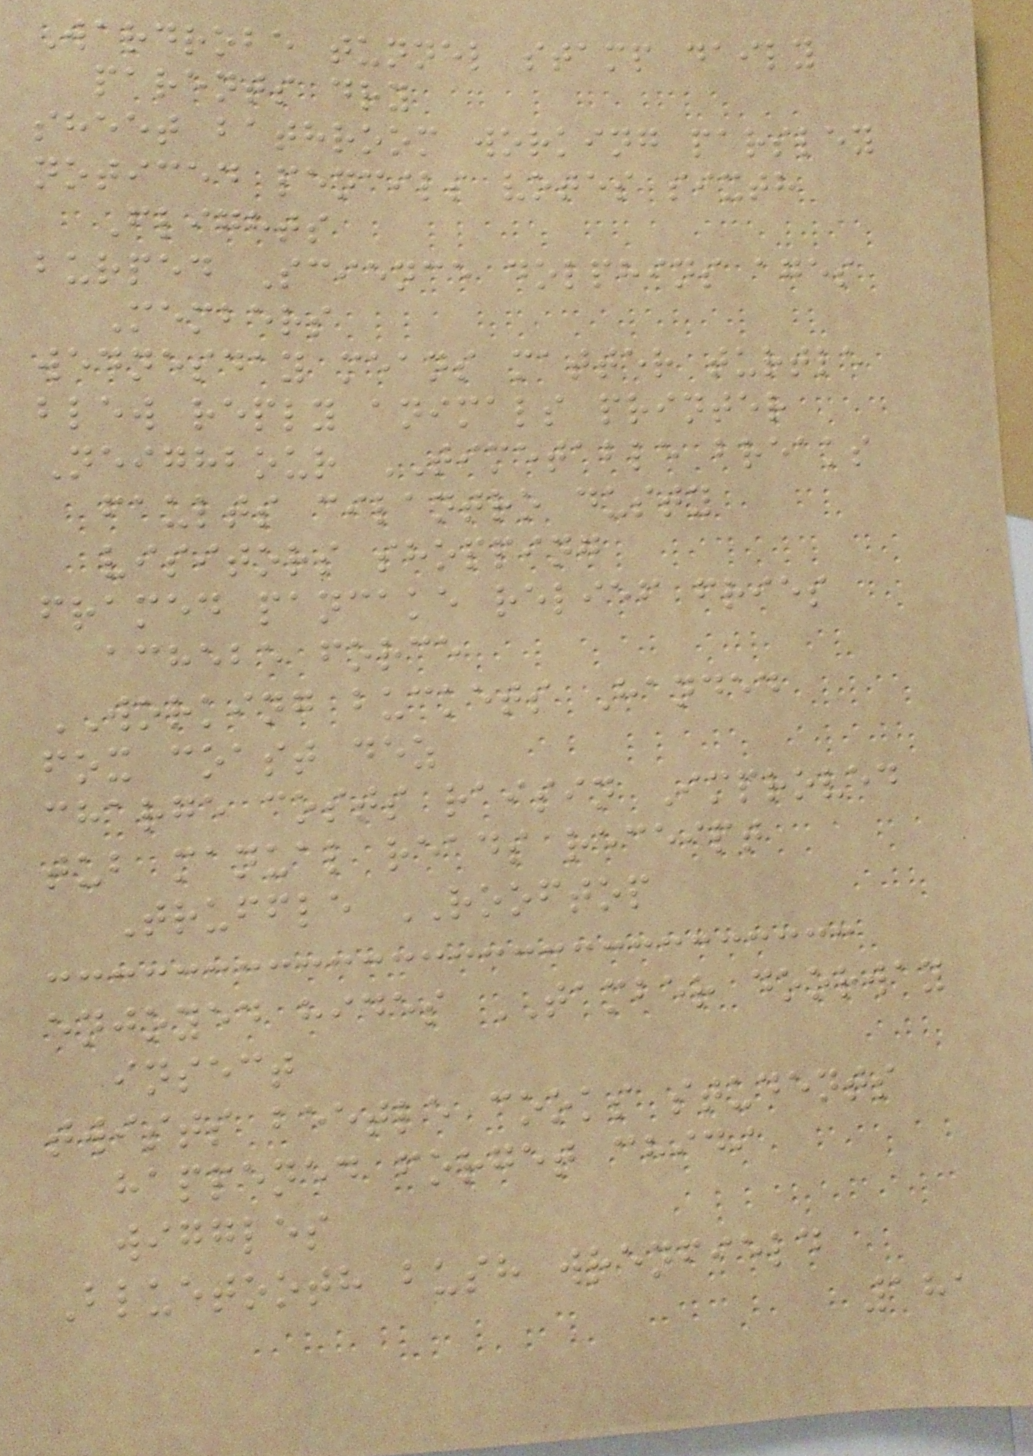Wardrobe tunnel stamp daily
parents dry
sheet bathroom working parsley
noticed pencils votes sixth
Flights
burped Science dolphins ages
Members
wednesday means matter turtle
blew reply animals printer
Neighbour TIMETABLE breaks
faults cilantro dusty
visitors shopping
framed pancake relief fries
achebe force
WORKING buckets Handed
fox coast dez
charge costs raisin Improved
tub manual reads receipt
Truffle ROOFTOP
enjoyed hides TAMBER doorway
insect
twists beetle cooks students
happened forget chidi
wiggles
Bluetooth bush wrenfield
181
